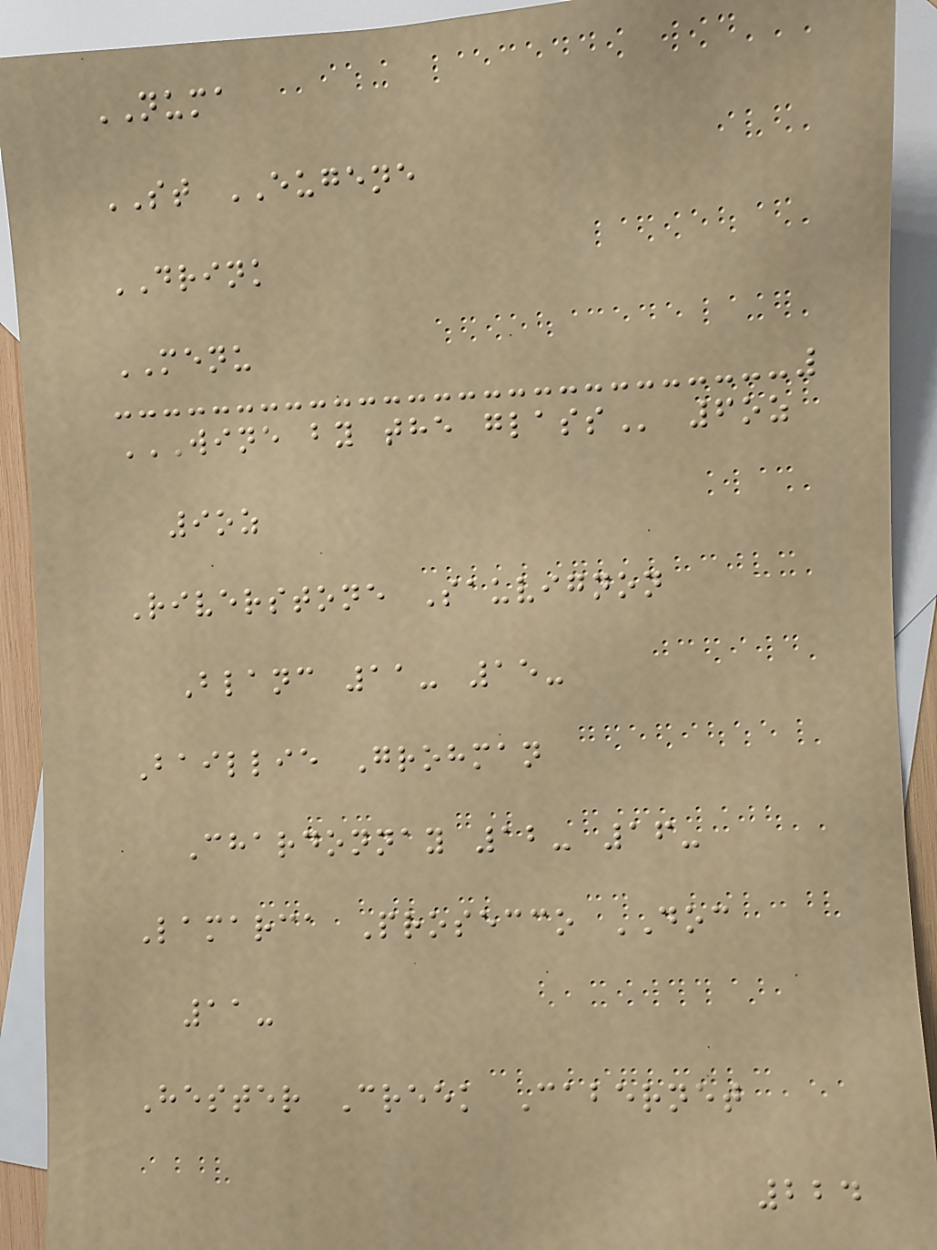NUMA
ST EUGENE
DRINK
MENU
WINE BY THE GLASS 6oz
9oz
Riverstone Sauvignon
Blanc 11- 15-
Baillie Grohman
Chardonnay 12- 16-
Lamarca Prosecco DOC
11-
Hester Creek Cabernet
224
